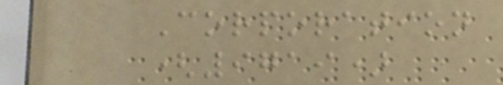Corporation
(9719)
